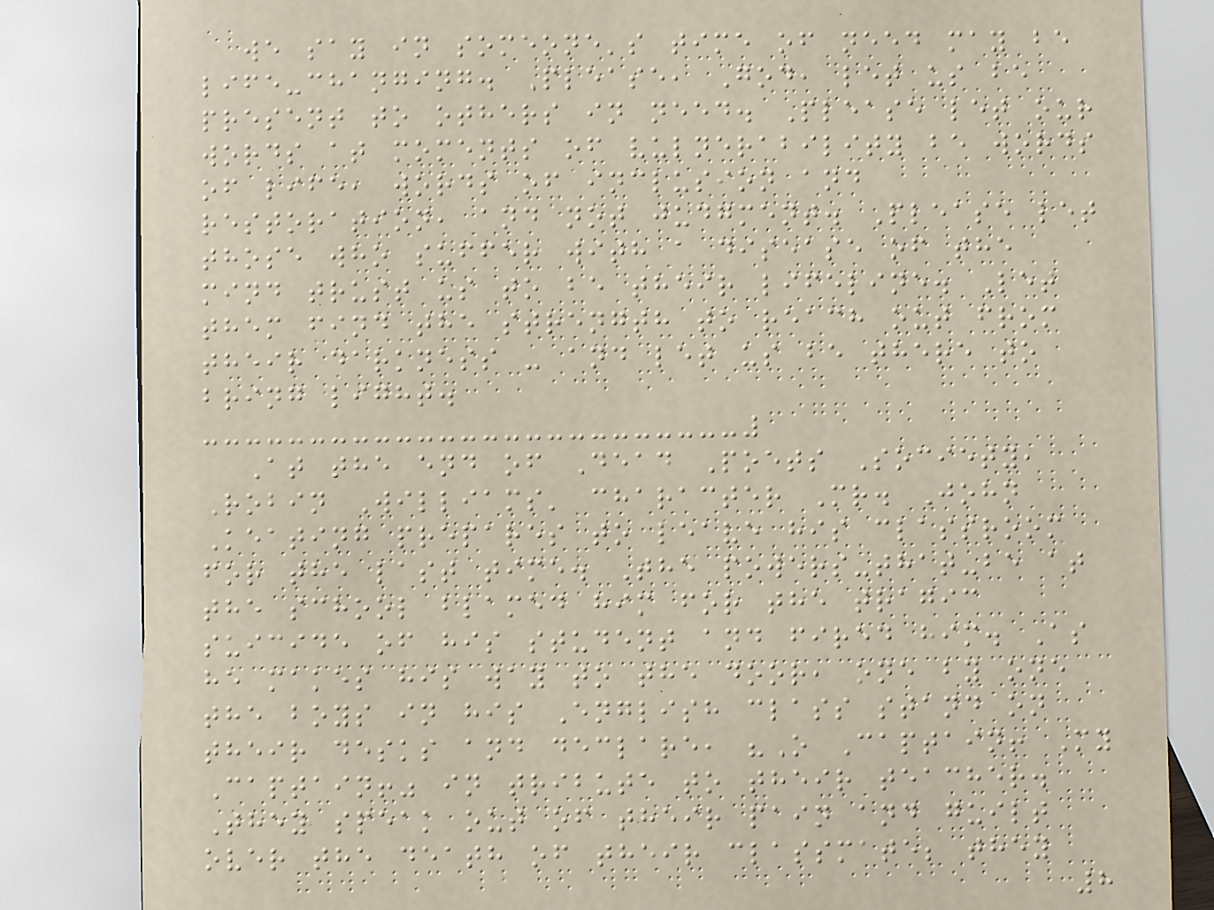we say in someone's time of need may be
life-changing. Please, God, let us be
present to others in need. Please let our
words at moments of vulnerability be words
of life, words of inclusion and
restoration, and not judgment. Please let
those who suffer with a disease of the
mind trust us to be their lifeline. Let
them find the strength to reach out from
their darkness - and let us be there to
bring light.
At the end of Dead Poets Society,
Robin Williams' character Mr. John
Keating prepares to leave his classroom
for the last time. The powers-that-be at
the school blamed him for the tragic
suicide of his student and fired him. As
he makes his way to the door, one by one
the boys in his English class stand on
their desks and declare, "O Captain! My
Captain!" in tribute to their teacher.
They speak out of their pain and guilt
over the death of their classmate; they
8
